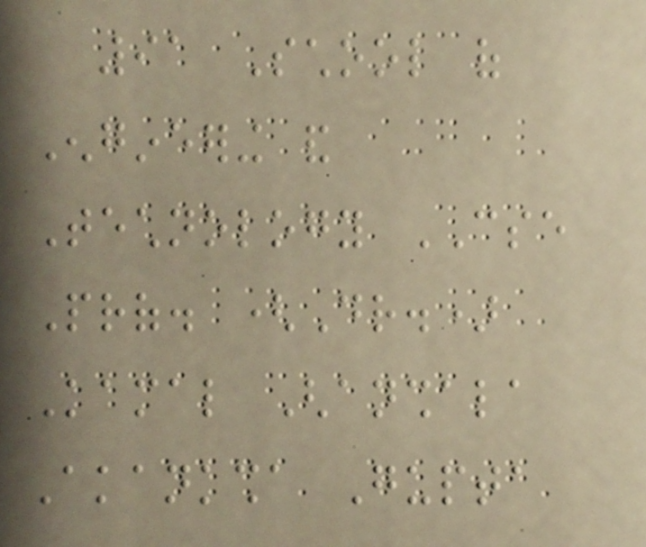91 School of
Engineering and
Technology CSE
Prof. (Dr.)
Kamal Ghanshala
Akanksha Gupta
